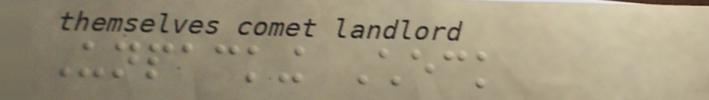Unpacking Check
